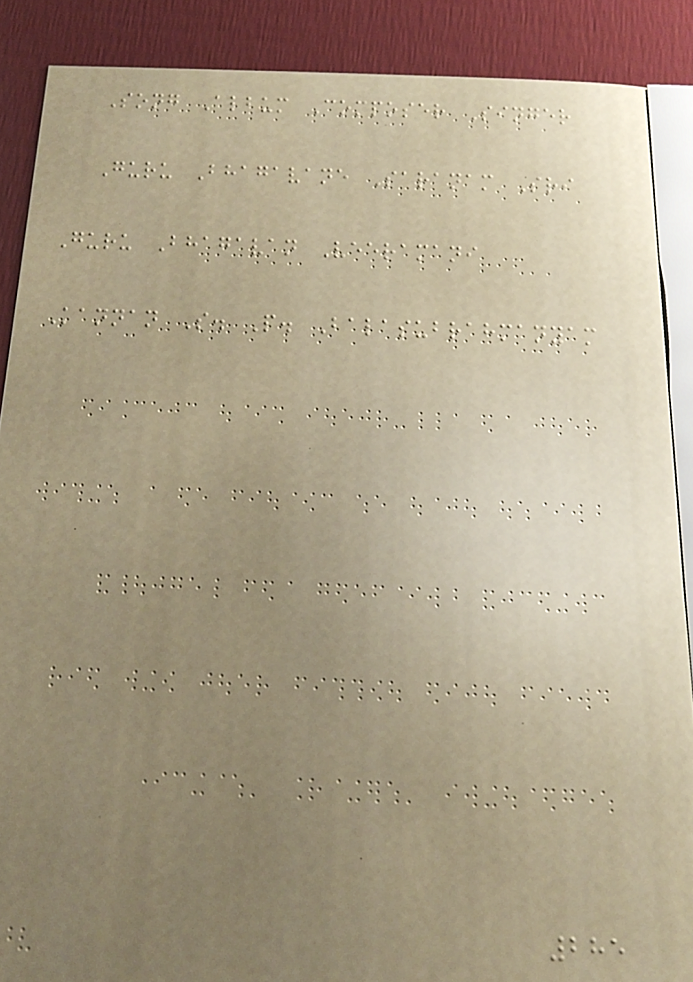Song Album Composer Singer
Guru Bhagavane Saranam Sri
Guru Bhagavan Veeramani
Kannan S. P. Balasubrahmanyam
285
